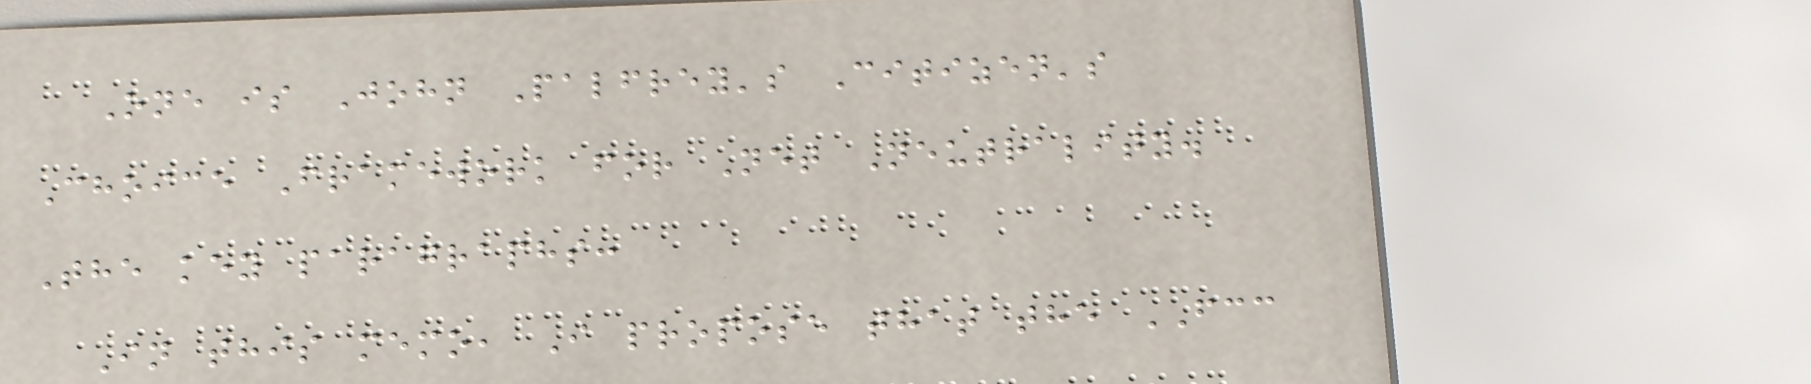One is John Palfrey's Citizen's
Choice Framework for Net Neutrality.
The key paragraphs:
In this memo, I propose that the FCC
